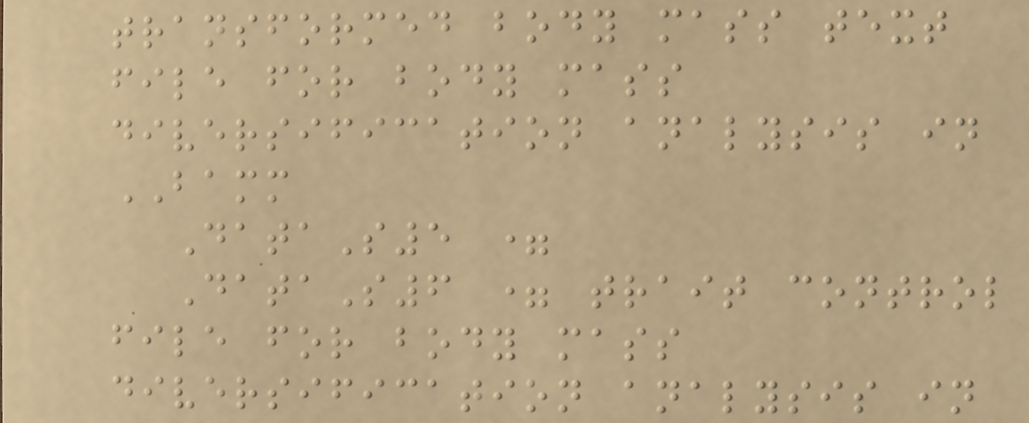transformed body mass text
file for body mass
diversification analysis in
BAMM
DataS5 =
DataS6 = trait control
file for body mass
diversification analysis in
